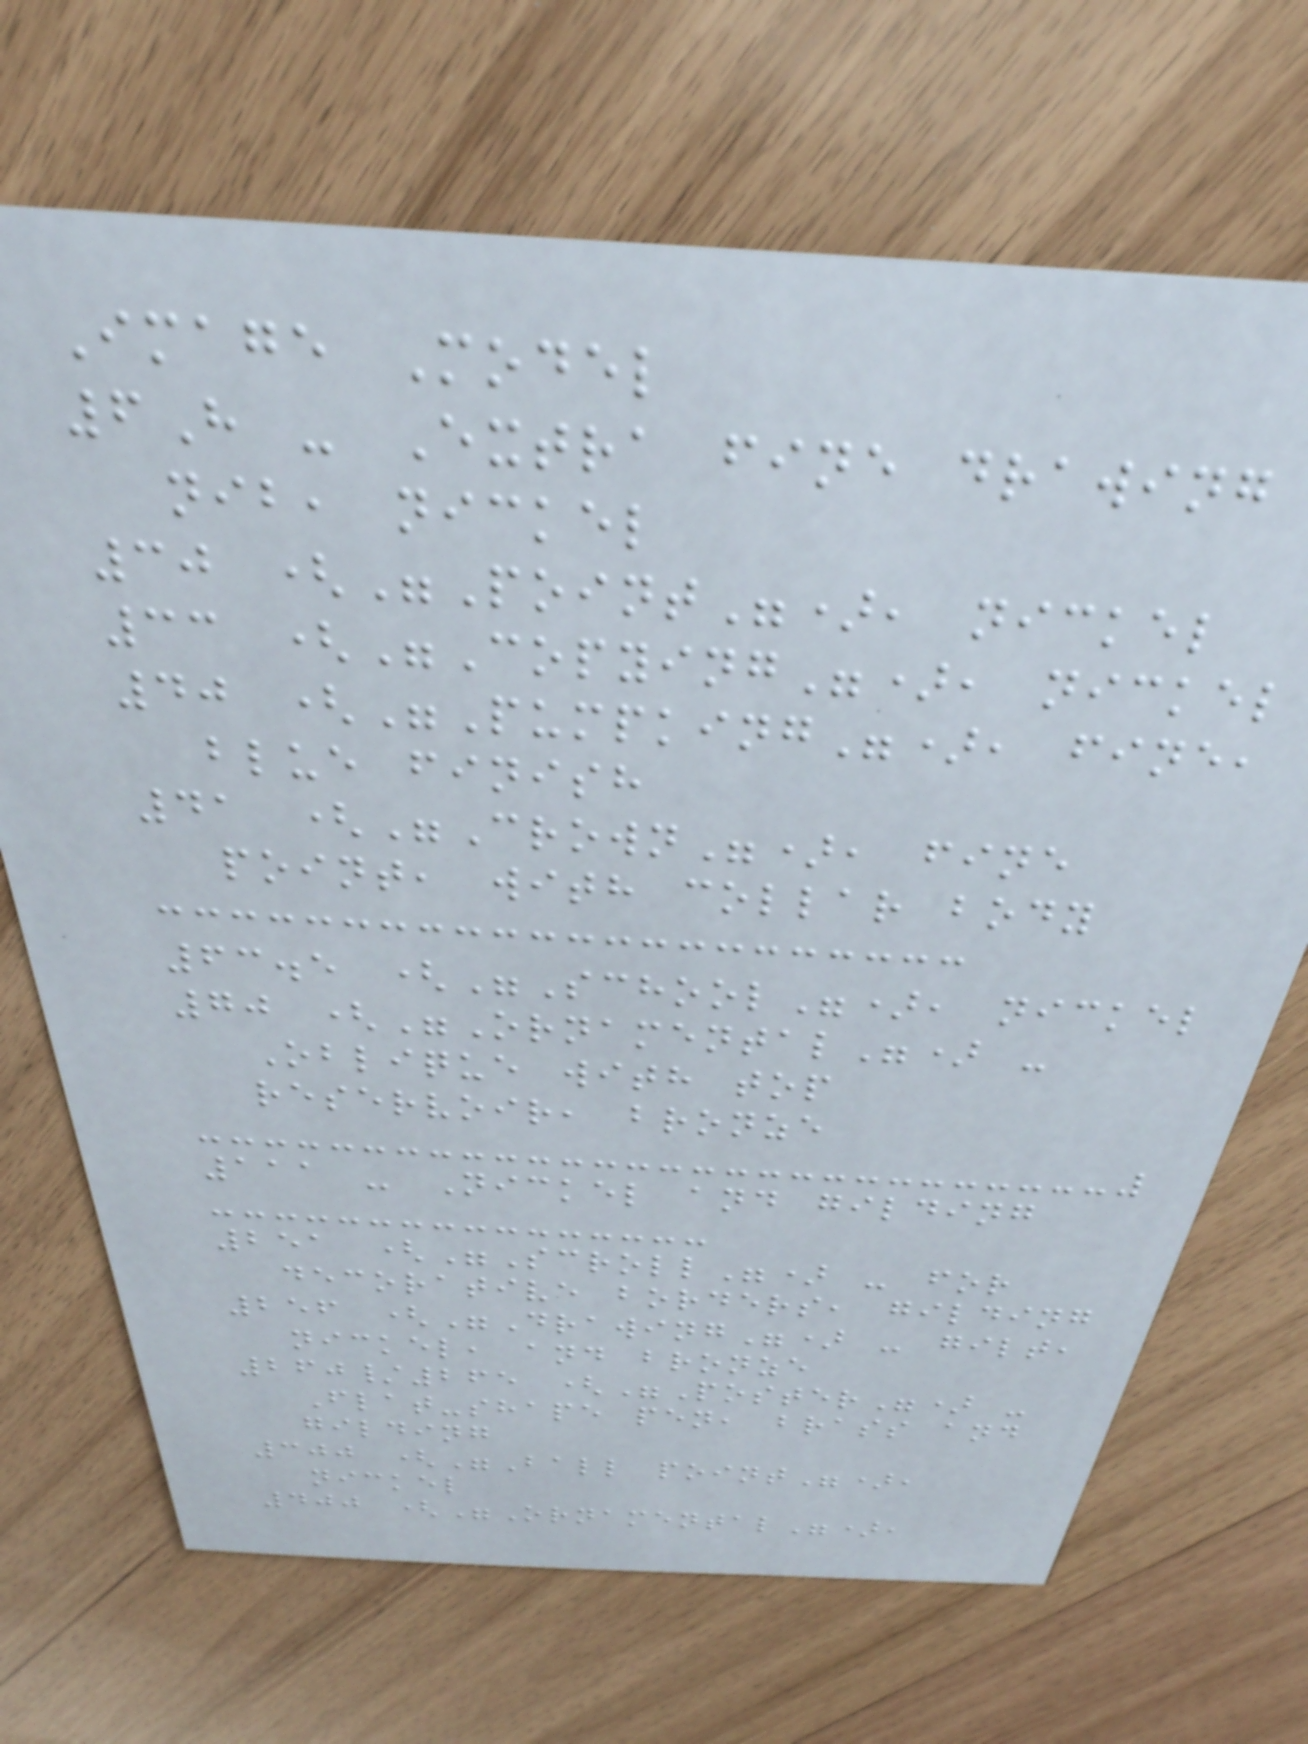Image Model
6H - Extra fine drawing
nib, nickel
30 ("Point"), nickel
33 ("Copying"), nickel
40 ("Pumpking"), fine,
blue finish
41 ("Crown"), fine
point, with collar body
63.5 ("School"), nickel
70 ("Ornamental") -
Oblique with top
reservoir, bronze
111 - Nickel and gilding
251 ("Scroll") - for
decorative borders, gilding
256 ("Drawing") - gilt,
nickel, and bronze
260/265 ("Poster") -
Flat-shape pen, brass and
gilding
300 ("Ball point"),
nickel
400 ("Ornamental"),
